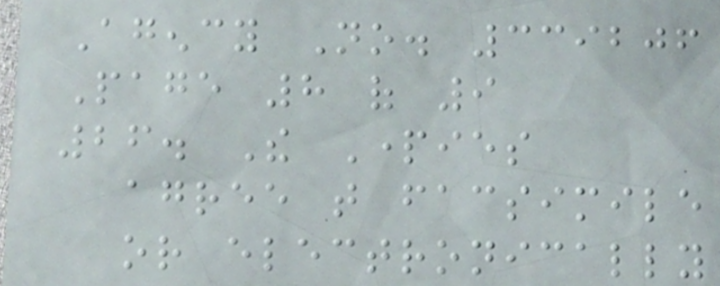Agency No. 339206
Page 8 of 9
26. The Parties
agree that facsimile
or electronically
